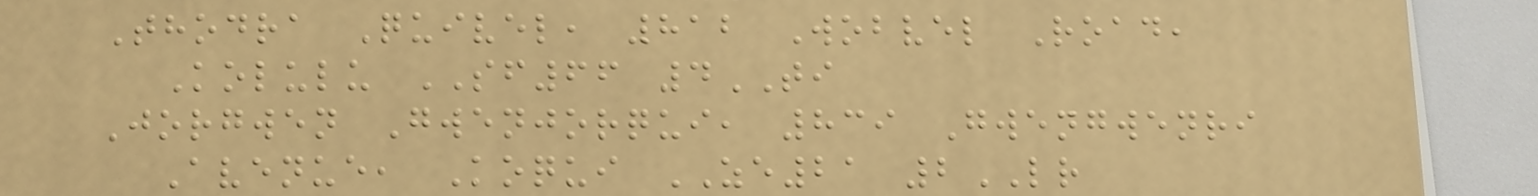Thodra Quivel, 812 Wobvel Road,
Kolulu SF66 4TI
Jorgwen Gwenjorqui, 839 Gwengwenri
Avenue, Koqui ZE21 2LR
